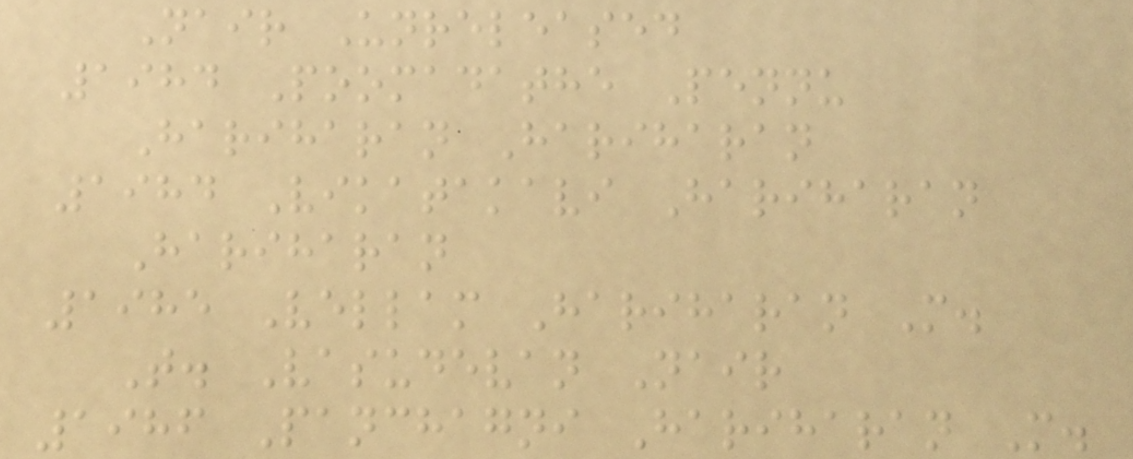Nair Unreleased
1984 Poomadathe Pennu
Hariharan Hariharan
1984 Vikatakavi Hariharan
Hariharan
1985 Vellam Hariharan M.
T. Vasudevan Nair
1986 Panchagni Hariharan M.
